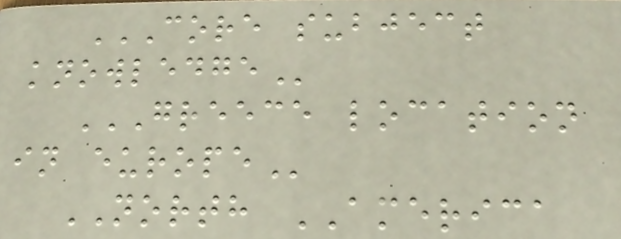CORE SUBJECT
KNOWLEDGE
GREECE LOCATION
IN EUROPE
NORTH AMERICA
